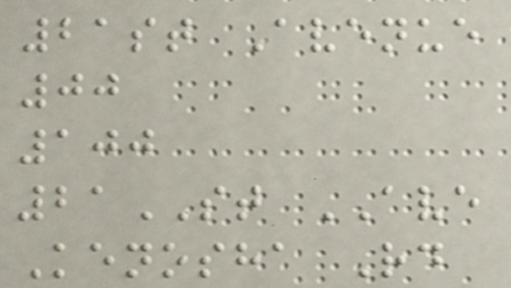21st Avenue
00
100
21ST AVE
Kenosha Rd
